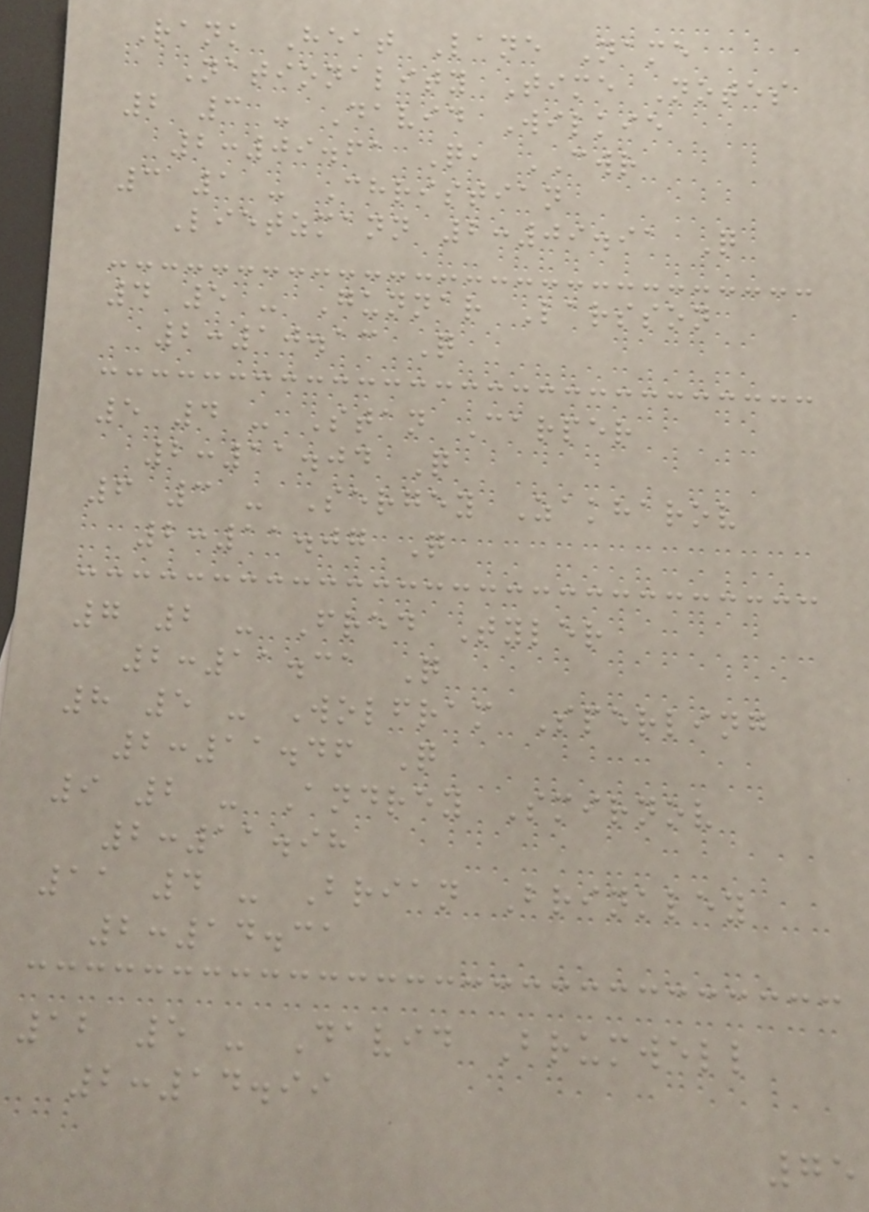Rank Heat Lane Name
Nationality Time Notes
2 3 - David Wilkie
2:09.61 Q, CWR
3 1 - Christian
Lietzmann 2:09.91 Q
4 5 - Gunnar Larsson
2:10.13 Q
5 4 - Stan Carper
2:11.04 Q
6 3 - Sergey Zakharov
2:11.07 Q
7 2 - Fred Tyler
2:11.31 Q
8 5 - Wolfram Sperling
2:11.46 Q
9 2 - Andrey Smirnov
2:11.98
11 4 - Brian Brinkley
2:14.31
12 5 - David Brumwell
2:14.99
75
